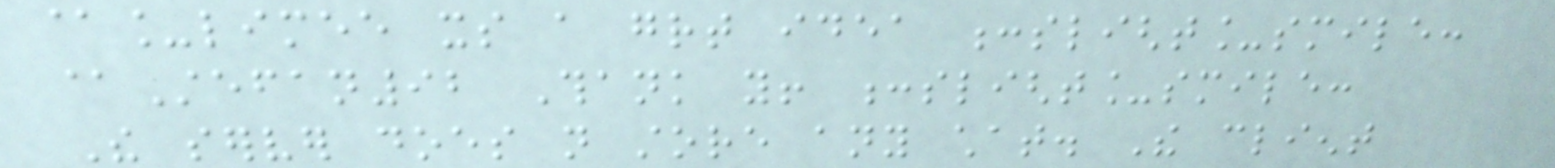@_limee its a great idea :slight_smile:
@Stefan92 Thank you! :slight_smile:
The server does not store any chat. The client
